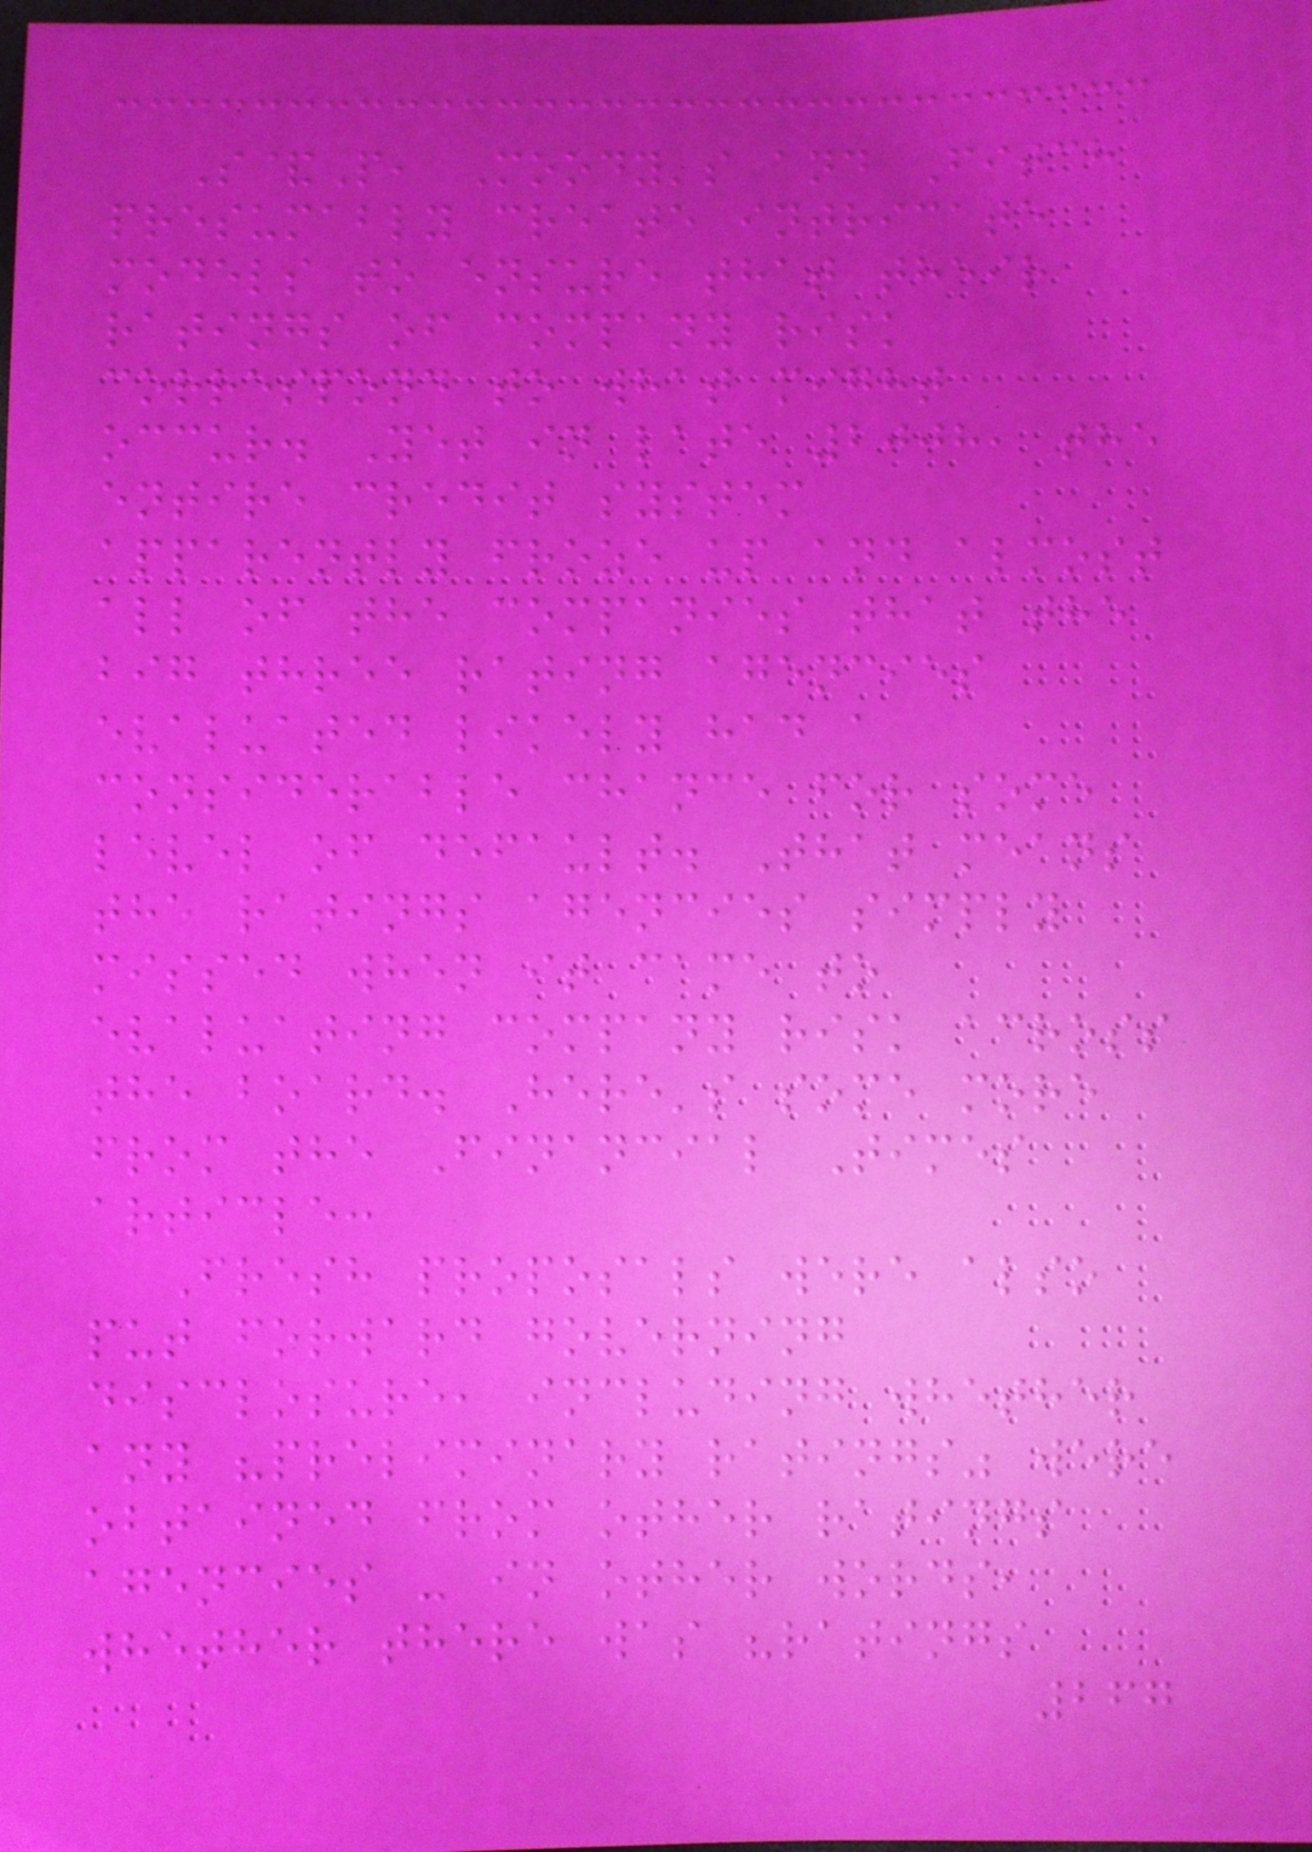S&P, Moody's and Fitch
presumably create intricate
models to ensure that their
ratings of company risk
correspond to what might
occur. Yet in late 2008, the
entire credit system
apparently froze up and almost
all of the companies that the
big three rating agencies
evaluated likely had a
considerable chance for some
level of default. That means
the ratings agencies simply
missed when it came to
evaluating company risk across
the board. Here's some more
from the Financial Times
article:
Fresh proposals were also
put forward governing
disclosure, including whether
any "preliminary ratings" were
obtained from other ratings
agencies - in other words,
whether there was "ratings
267
